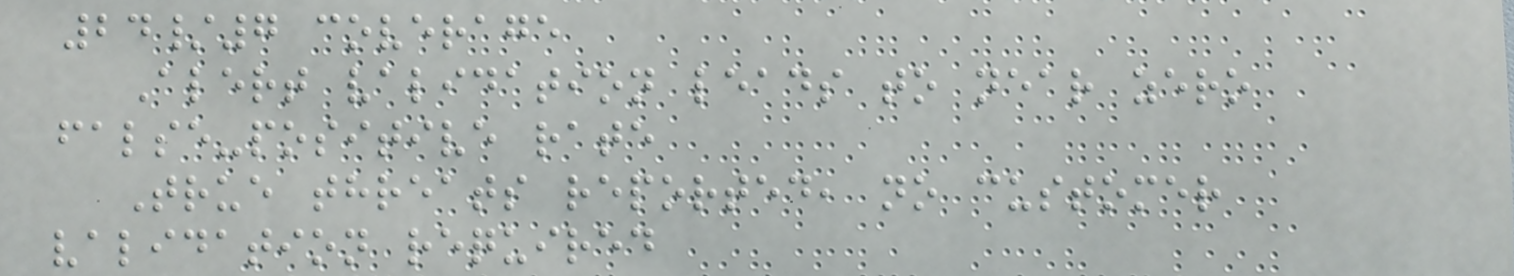24/7 coverage
Alert validation leads to near zero
false-positive rate
True threats reported, no customer
validation required
